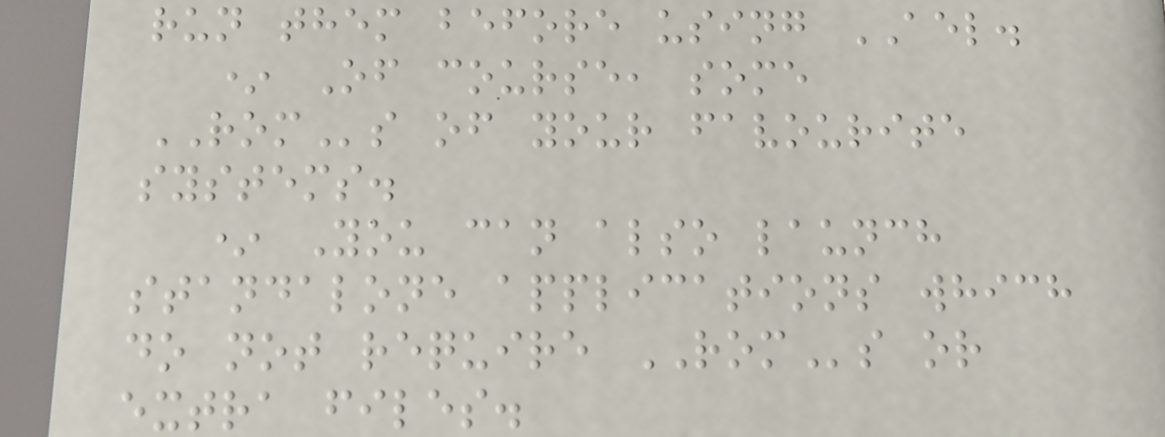run them before using AEL.
* Of course, some
ROMs of your favourite
systems.
* You can also launch
standalone applications which
do not require ROMs or
extra files.
